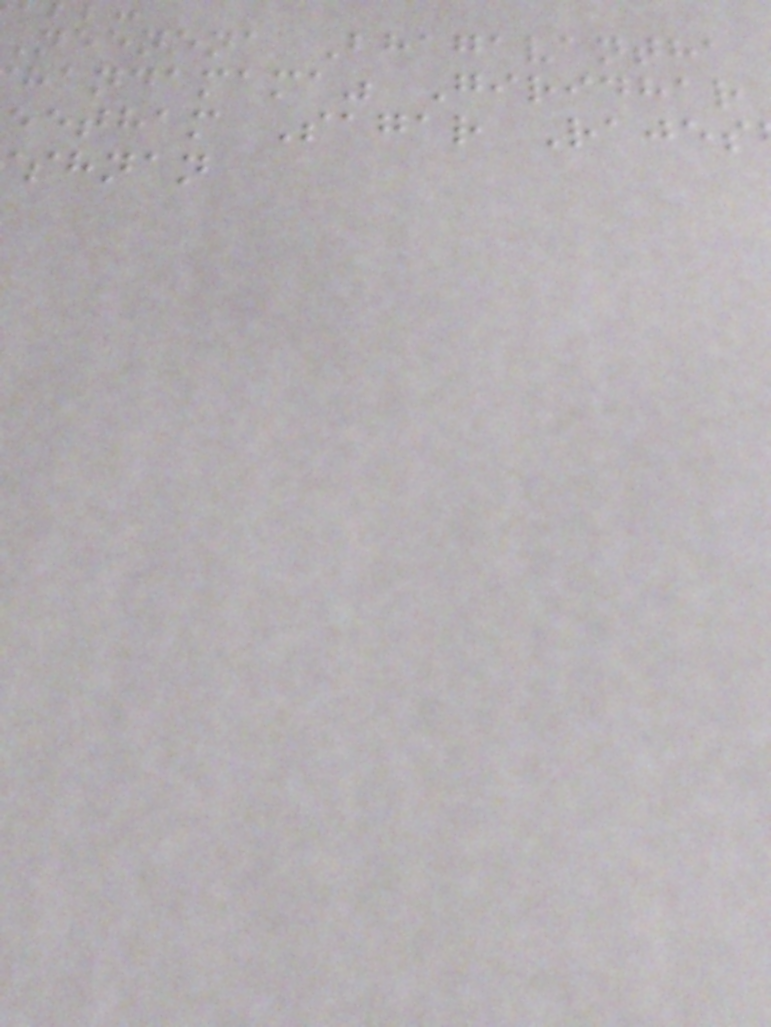neenena Bhagavantha
handamama" Giridhar
eetham Sagar Rajes
shnan
